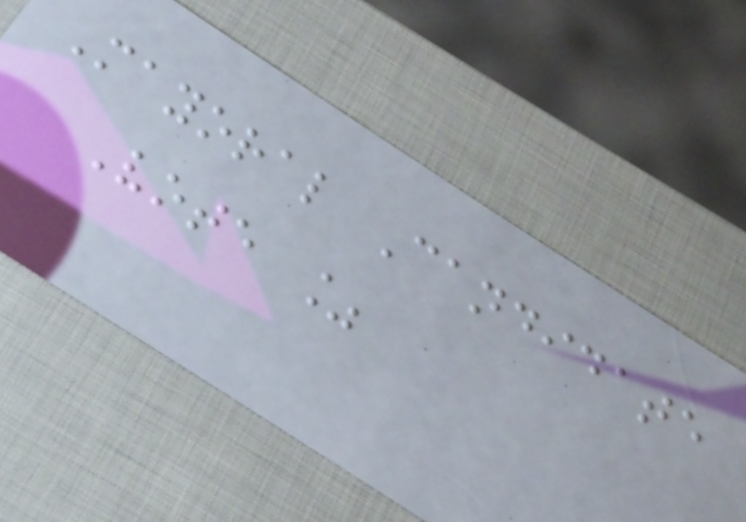Mayoral Candidate
Vote %
